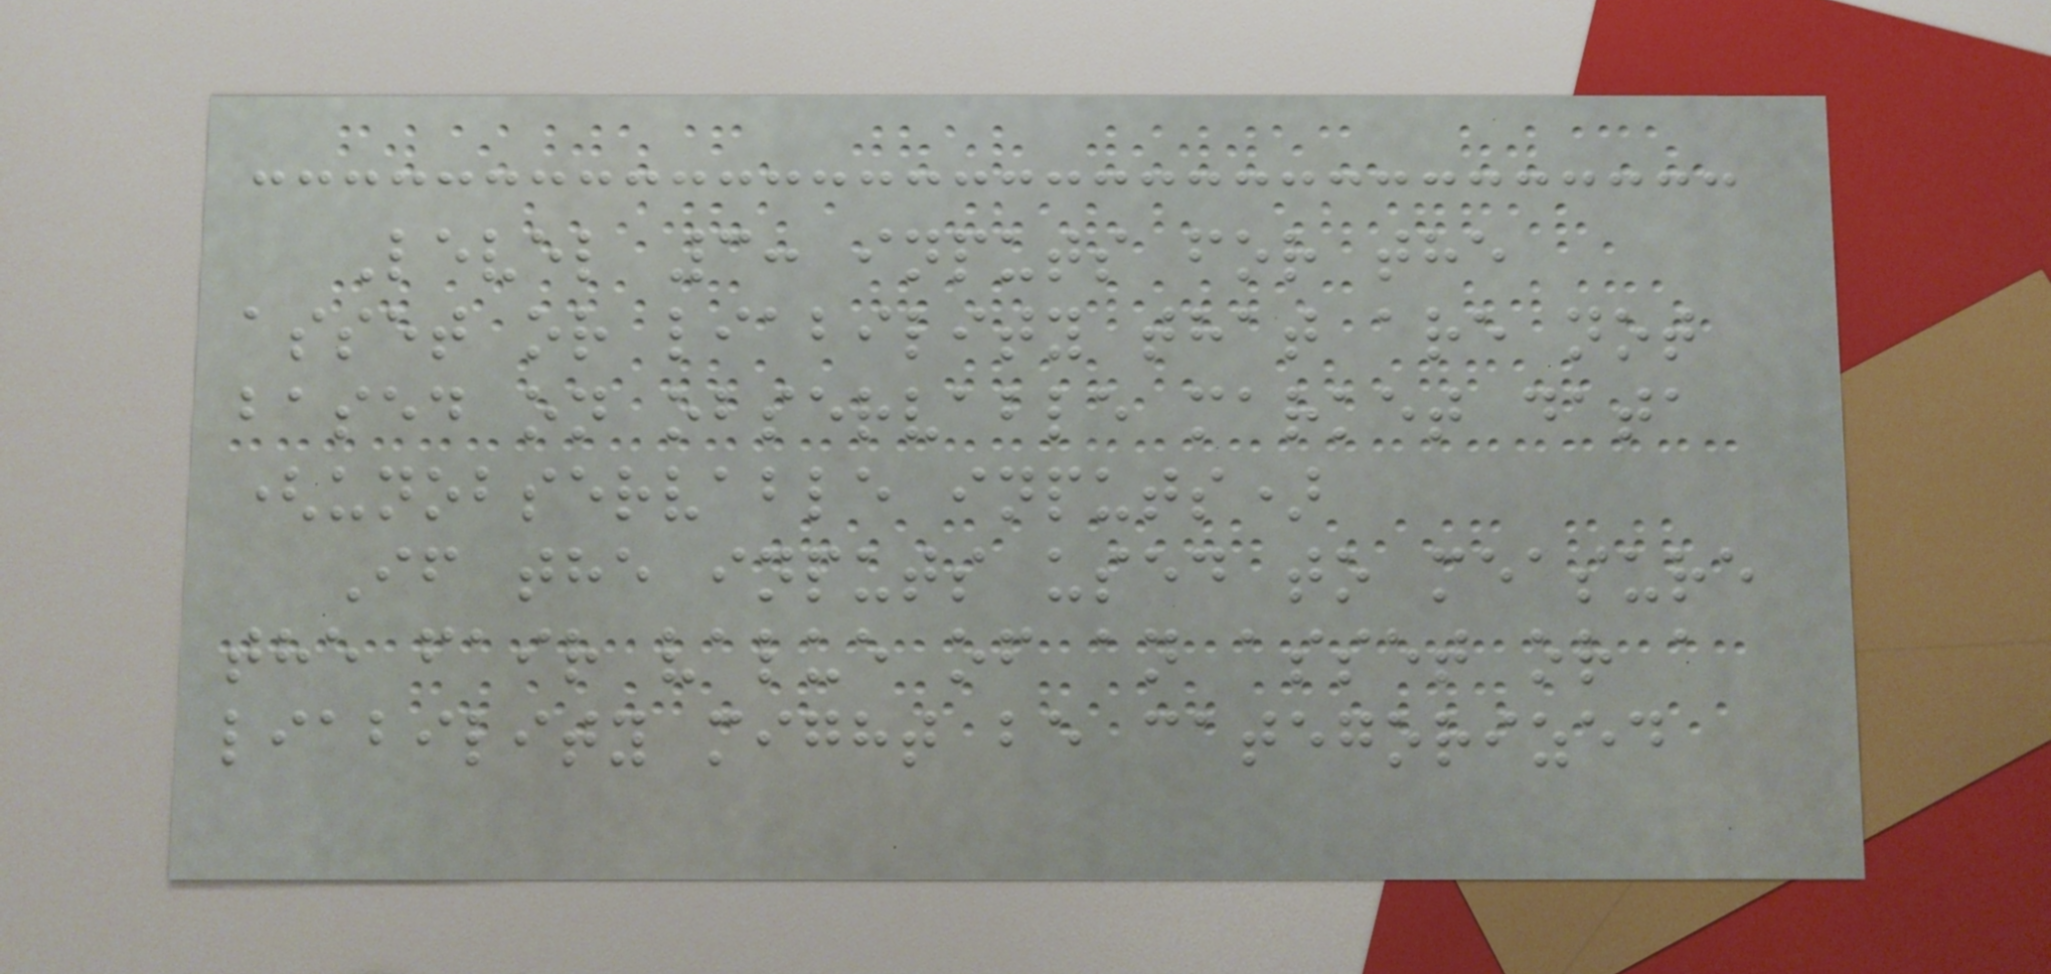Level 3: inputs for the
asset or liability that are not
based on observable market data
(unobservable inputs)
If the inputs used to measure
the fair value of an asset or a
liability might be categorized
